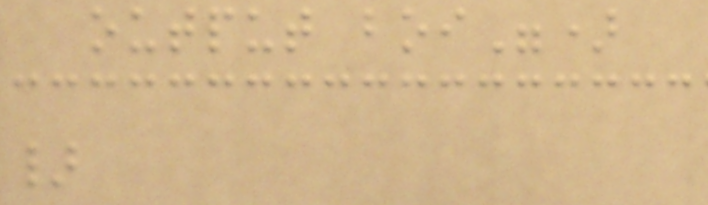output boi")
}
